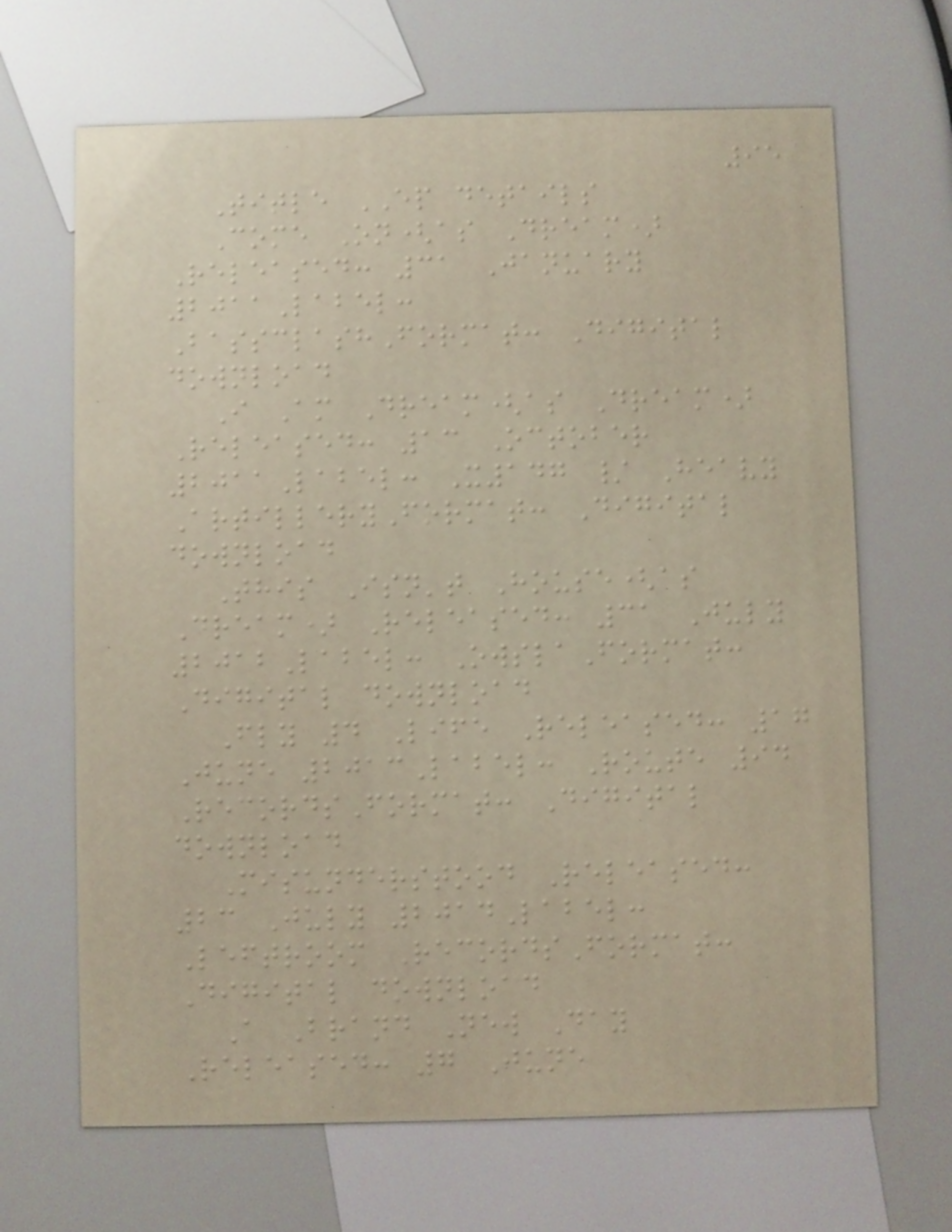95
Title EP details
Come On(as Dream)
Released: 31 January
2011Label:
BassclashFormat: Digital
download
I Am Dream(as Dream)
Released: 13 October
2011Label: X147 / Heavy
ArtilleryFormat: Digital
download
This Isn't House(as
Dream) Released: 31 July
2012Label: OwslaFormat:
Digital download
Fly 4 Life Released: 17
June 2013Label: Route 94
RecordsFormat: Digital
download
Misunderstood Released:
23 July 2014Label:
Leftroom RecordsFormat:
Digital download
A Brand New Day
Released: 7 June
